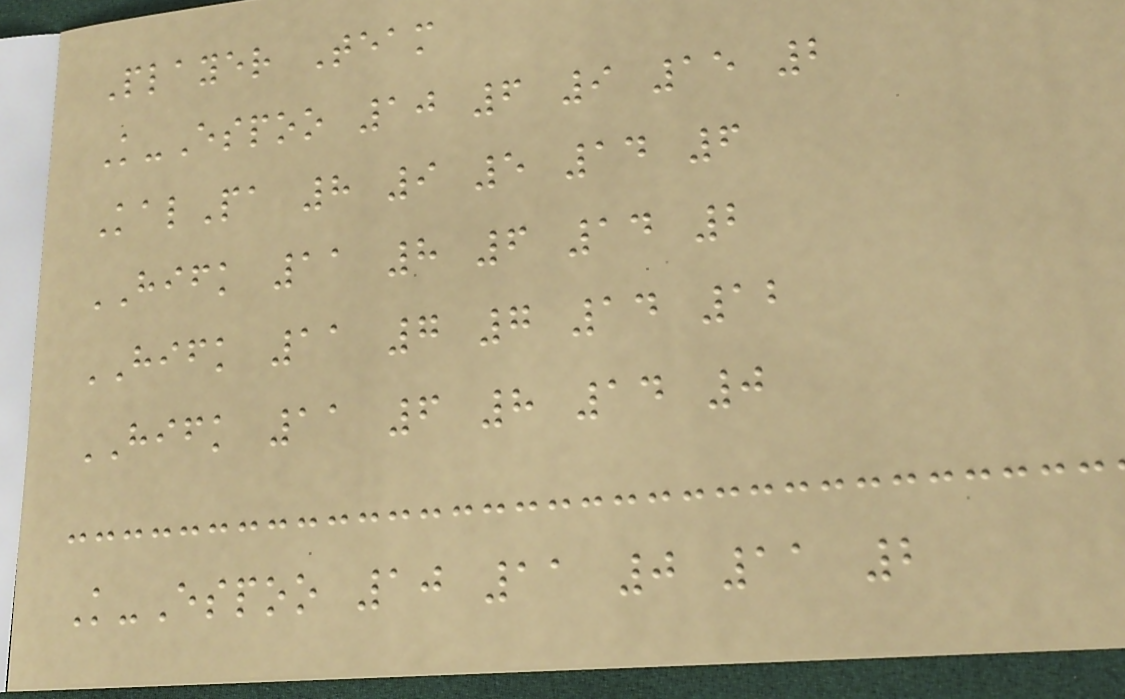Player Team
K-Espoo 10 6 9 15 2
KalPa 8 9 5 14 6
HIFK 11 8 6 14 2
HIFK 11 7 7 14 12
HIFK 11 6 8 14 0
K-Espoo 10 11 0 11 2
